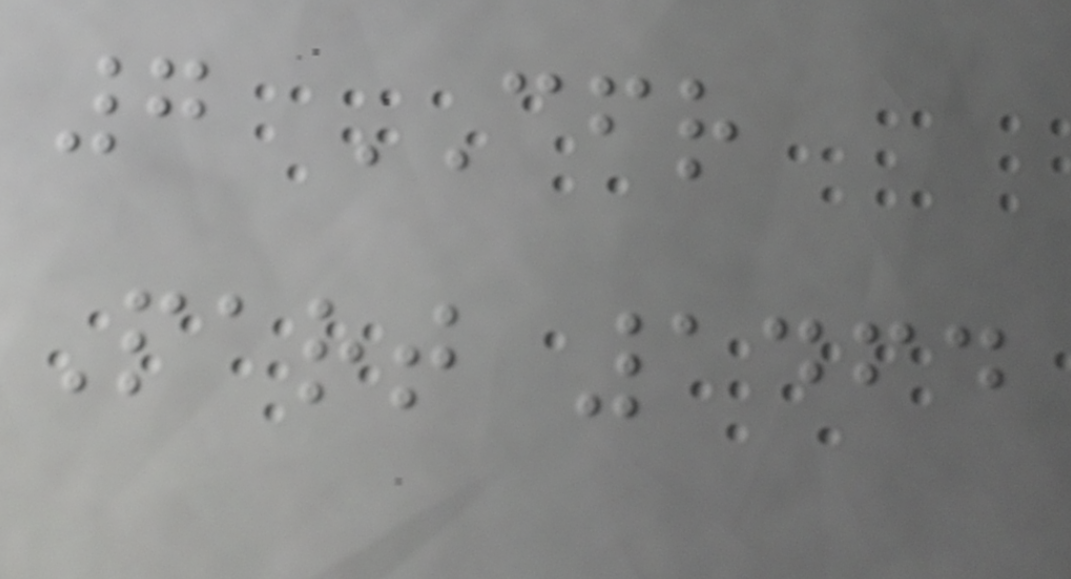7 CFR
Part 1464
